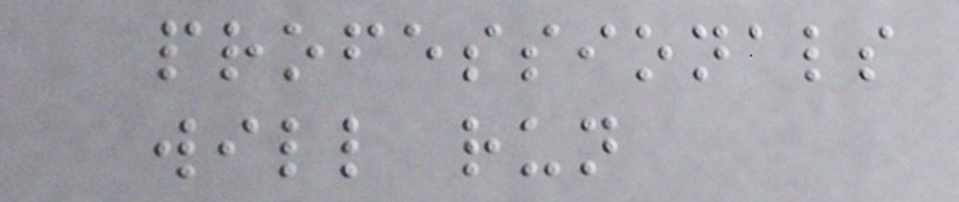professionals
will run
